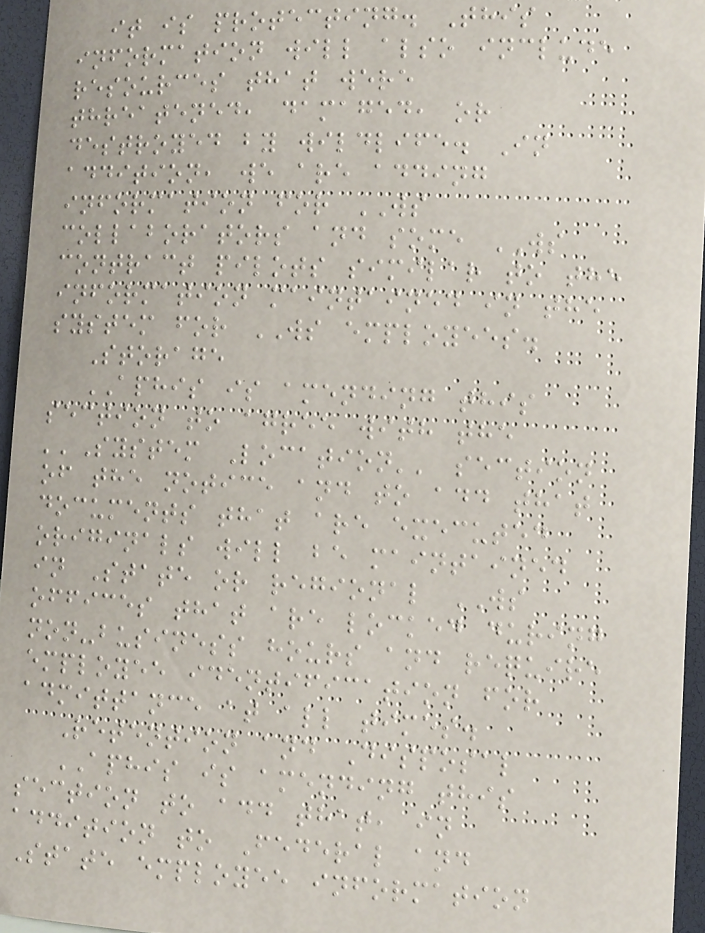it is protecting. This
information will also include
resources that were
threatened, damaged, or
destroyed by wildlife. In
addition, we are adding
information for WS
collaborators and some WS
contract pilots similar to the
information maintained in the
system for WS employees.
Storage
APHIS is amending this
section to agree with the
''System Location'' section
of the notice and to add that
documents that are executed
originals will be maintained
in State or regional WS
offices that are locked during
non-business hours and require
employee identification for
admittance at all times.
Retention and Disposal
APHIS is amending this
section to add that, in
addition to Federal and
State employee information
